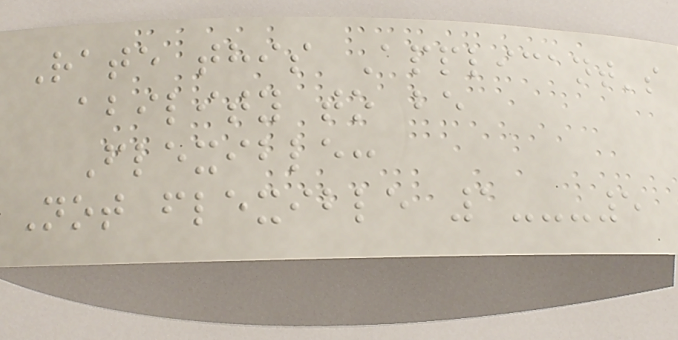Rate this Applicant's
ability to be
Flexible:
Not flexible 1---5
